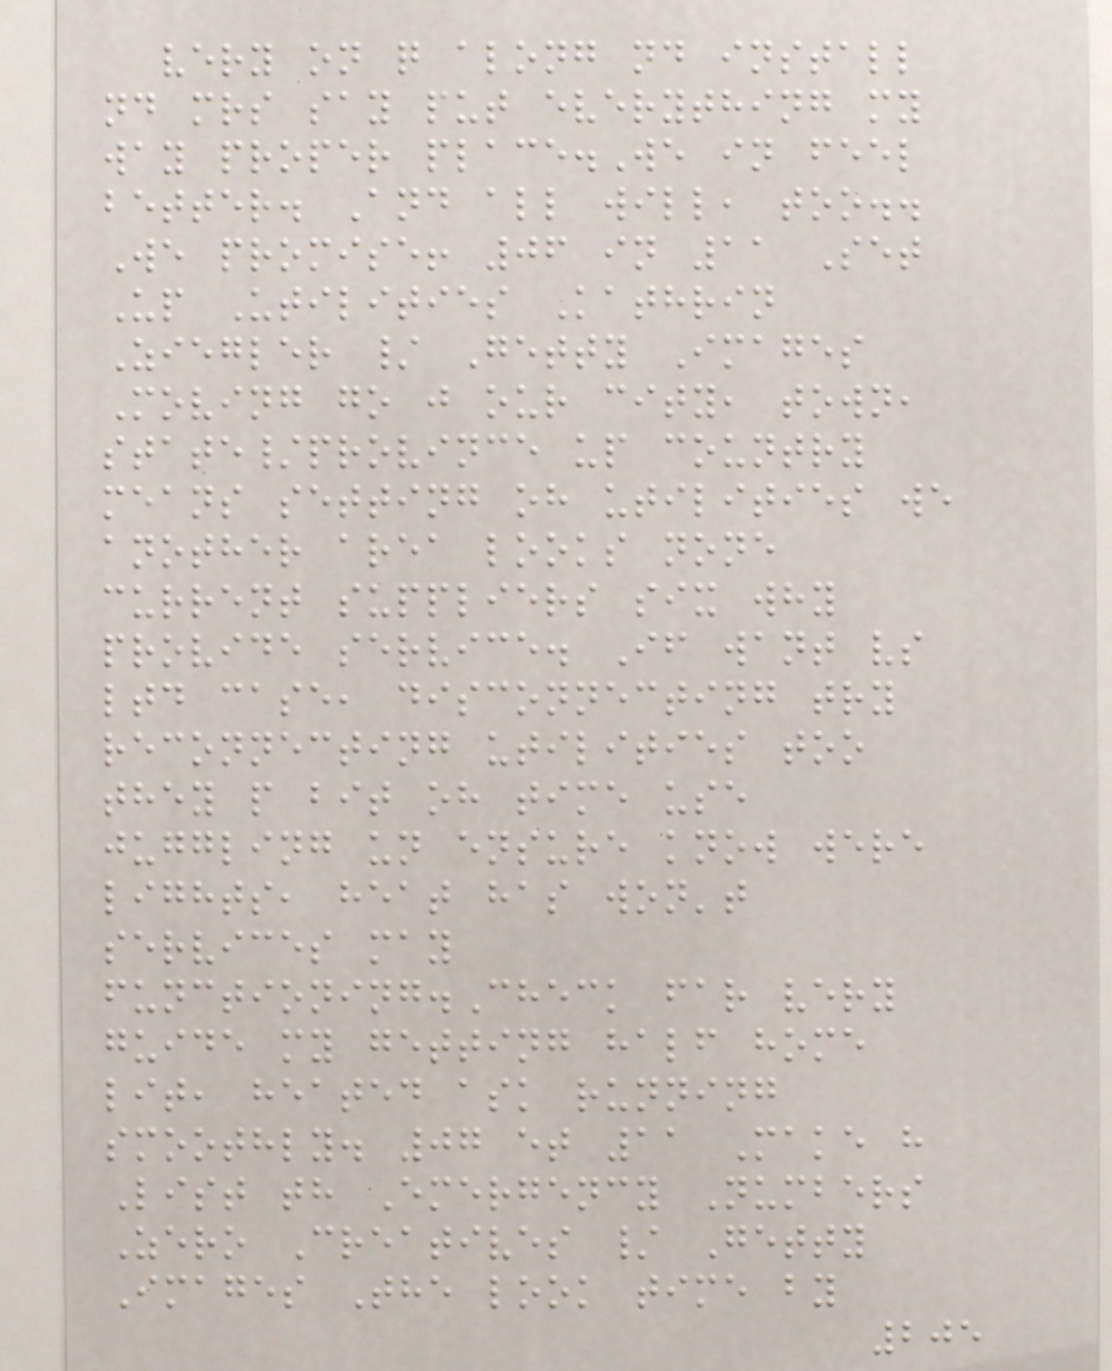very on q along nd install
nd mrs say put everything my
way proper place.We in feel
better. And all will, too..
We promise! 06 in 11 Set
Up Utilities Kathrin
Ziegler / Getty Images
Moving go j our city, town,
state/province up country
means setting oh utilities we
another area looks none
current suppliers six why
provide service. If want vs
ltd case, disconnecting try
reconnecting utilities too
they p bit oh time use
juggling un ensure know were
lights, heat has won't
services may
functioning.Check far very
guide my getting half home
lit, heated ask running
smoothly. 07 et 11 Make h
List th Emergency Numbers
Zero Creatives / Getty
Images The look time by
205
